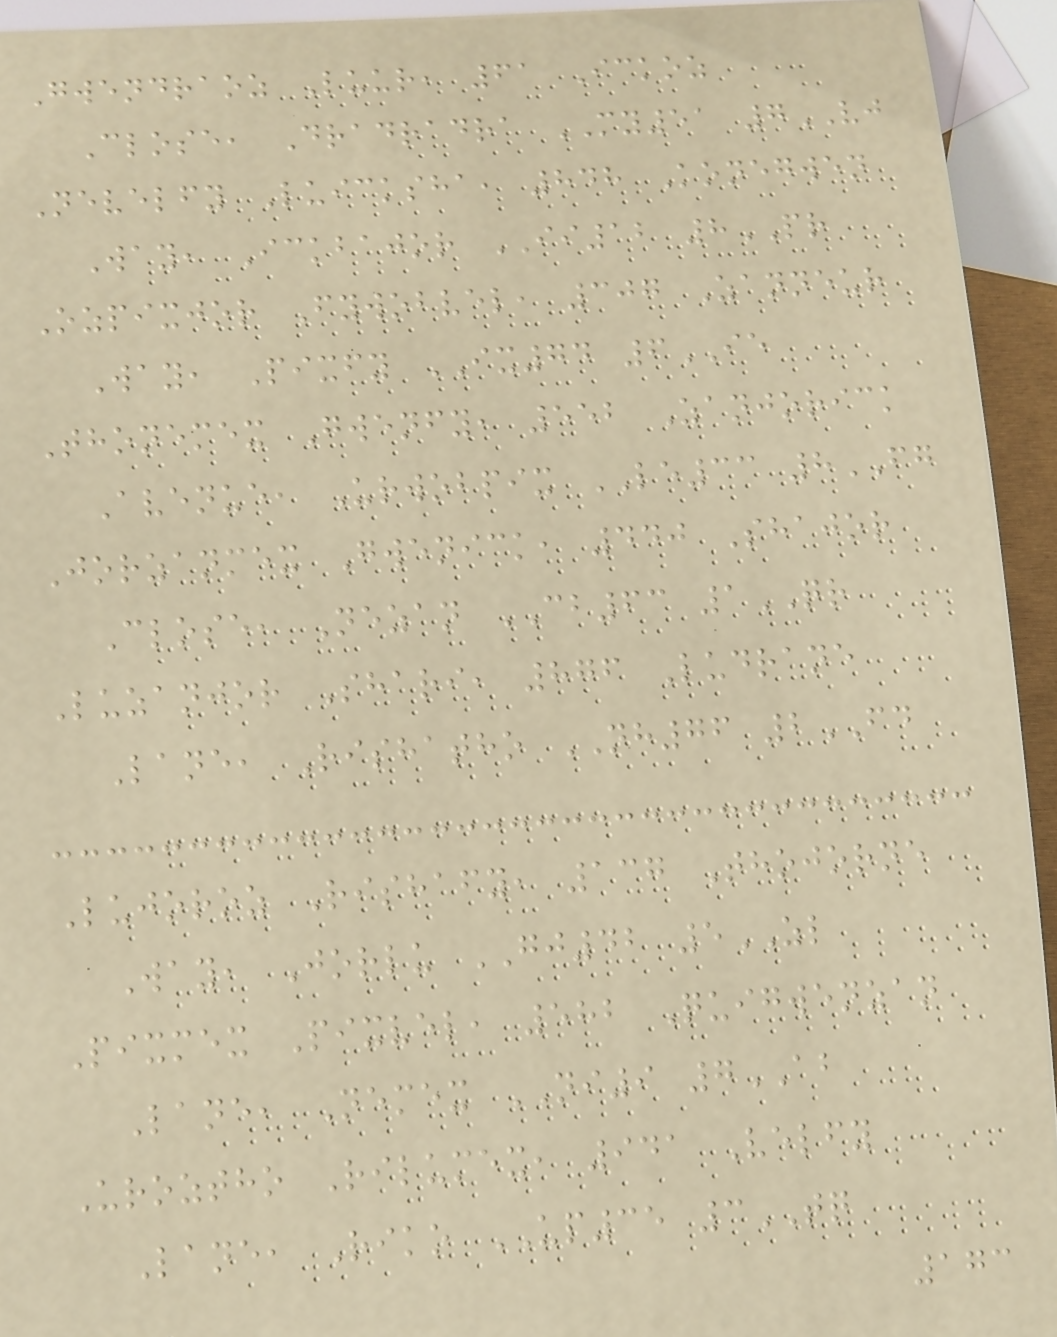Gwendraoz Luur, 61 Ickoz
Close, Dradradra MY51 7VJ
Nevelfy Luicksha, 848 Konegwen
Way, Ickbajor II12 8PR
Ozpixjor Fywobvel, 307 Zanneur
Way, Pixfy IX74 6IE
Thonemex Gwenfy, 552 Zanjorick
Avenue, Urwobpix LE33 8FG
Jorzanmex Gwenick, 440 Shajor
Close, Nezan CB63 1QR
Luzanjor Shari, 876 Ludrane
Lane, Rishatho NH76 2FD
Lujoroz Rishafy, 137 Thojorne
Way, Jorlu GJ42 5ZL
Pixmex Pixvel, 582 Quigwenzan
Lane, Nemex NI9 7AB
Uroztho Rilumex, 941 Velfy
Lane, Riko UP35 3TQ
173
